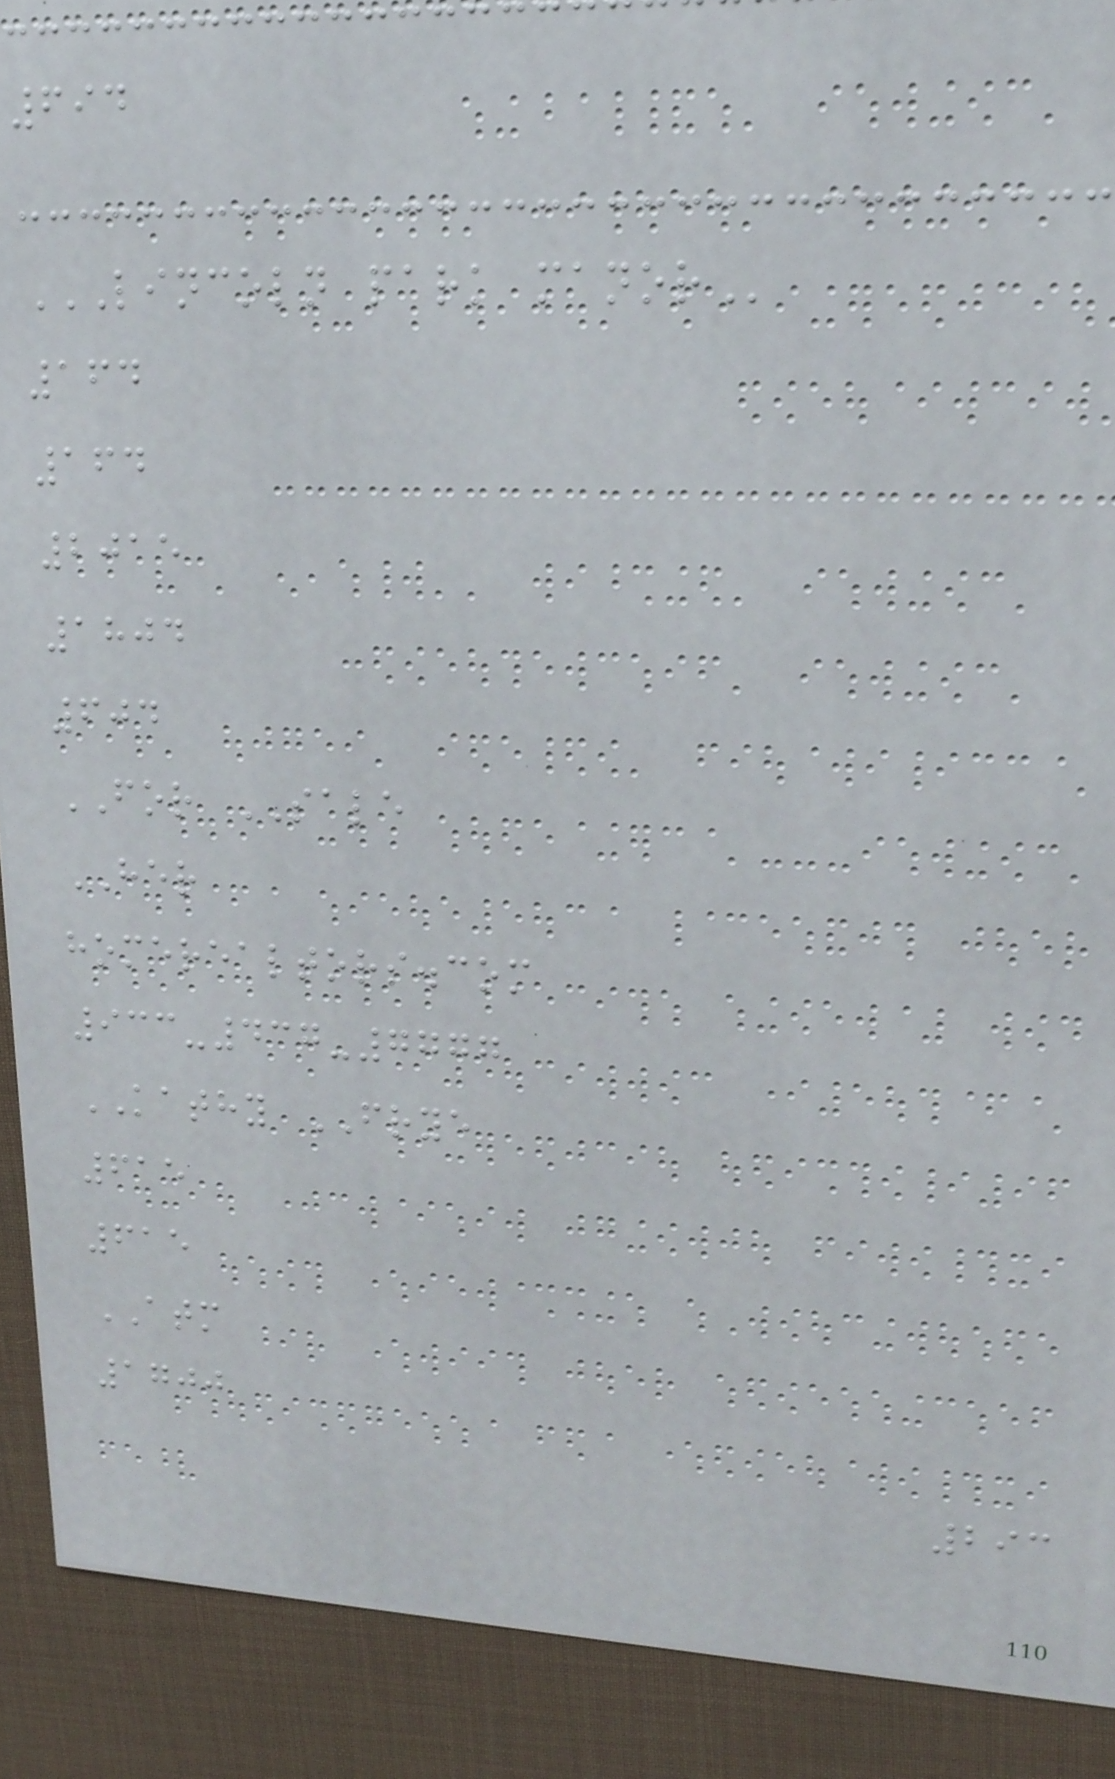694
LINCOLN PARK MANOR
164
164
2015
1804
604
FOR SALE
HER
homerealtors.com
933-437-7777
KATHY FRYE
615
615
ATM
1700
293
